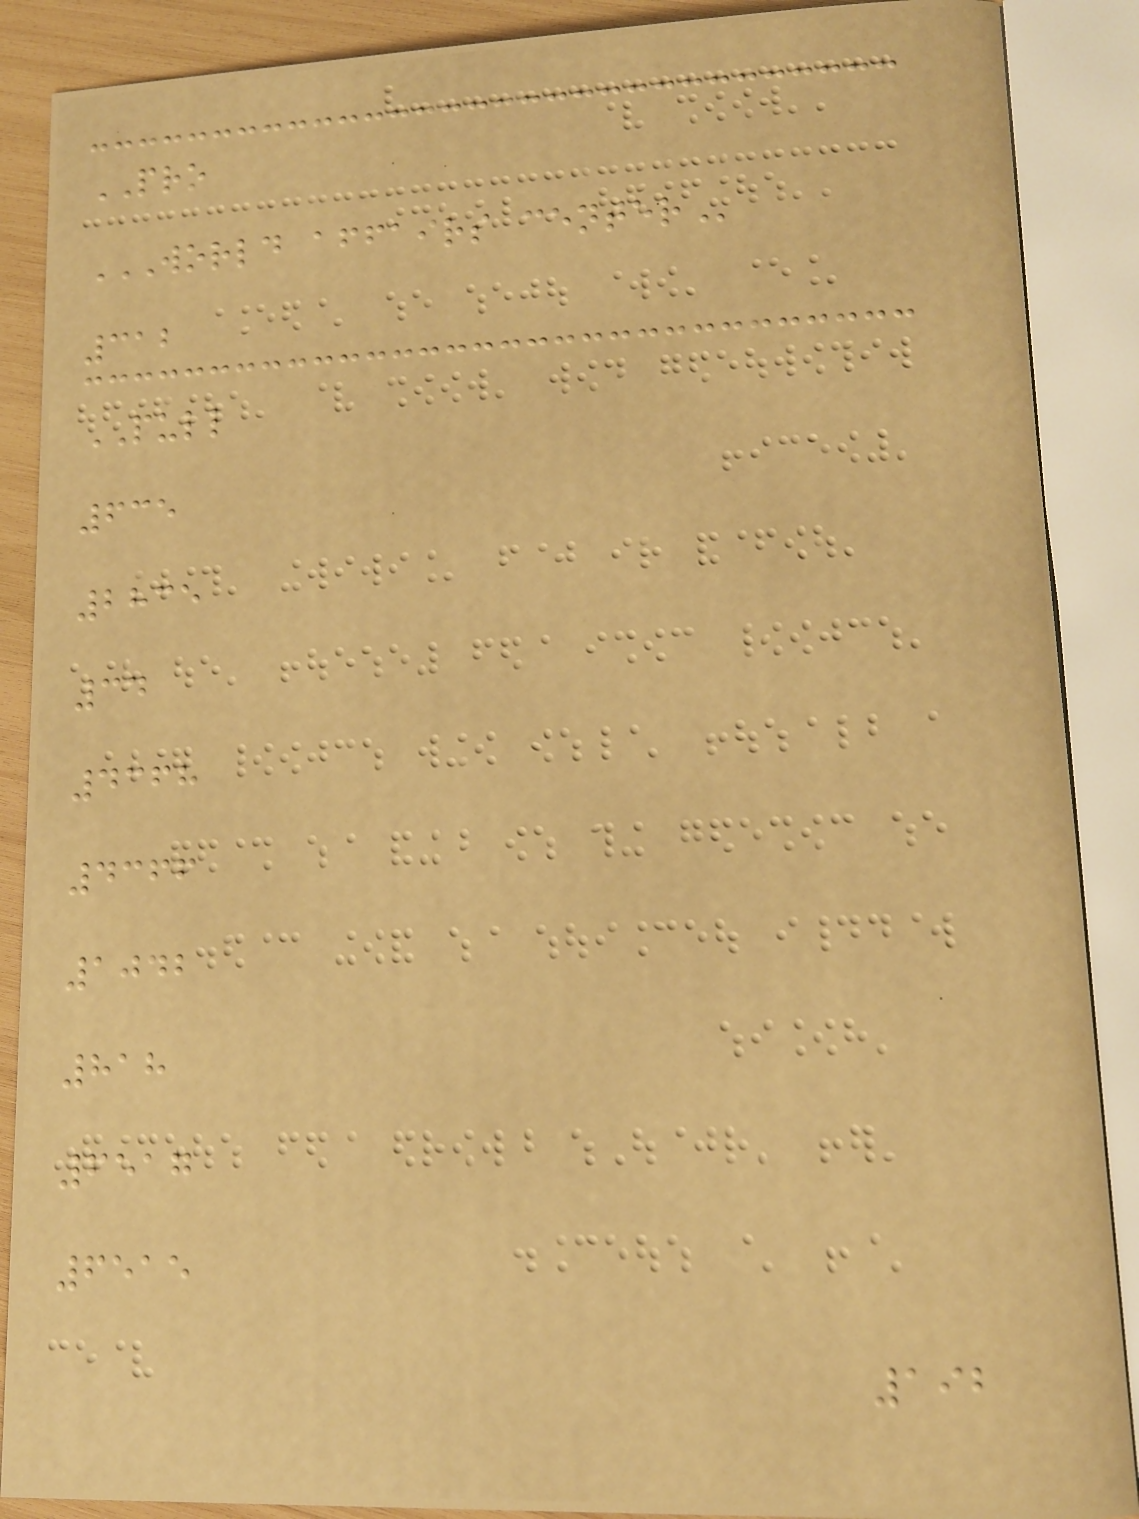PRO
WORLD AFFAIRS CENTER
312
PULL
635
2835
34
4368
4366
1042
818
6517
6515
192
